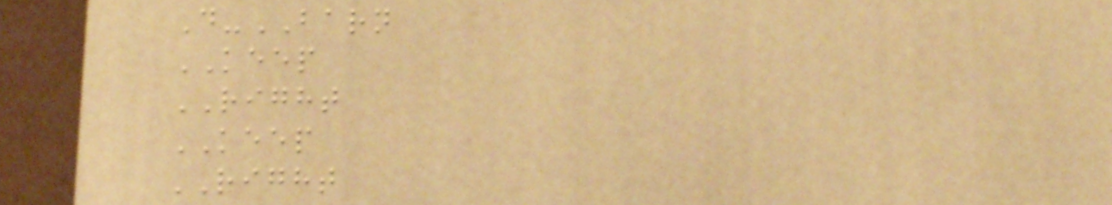D-BARN
KEEP
RIGHT
KEEP
RIGHT
